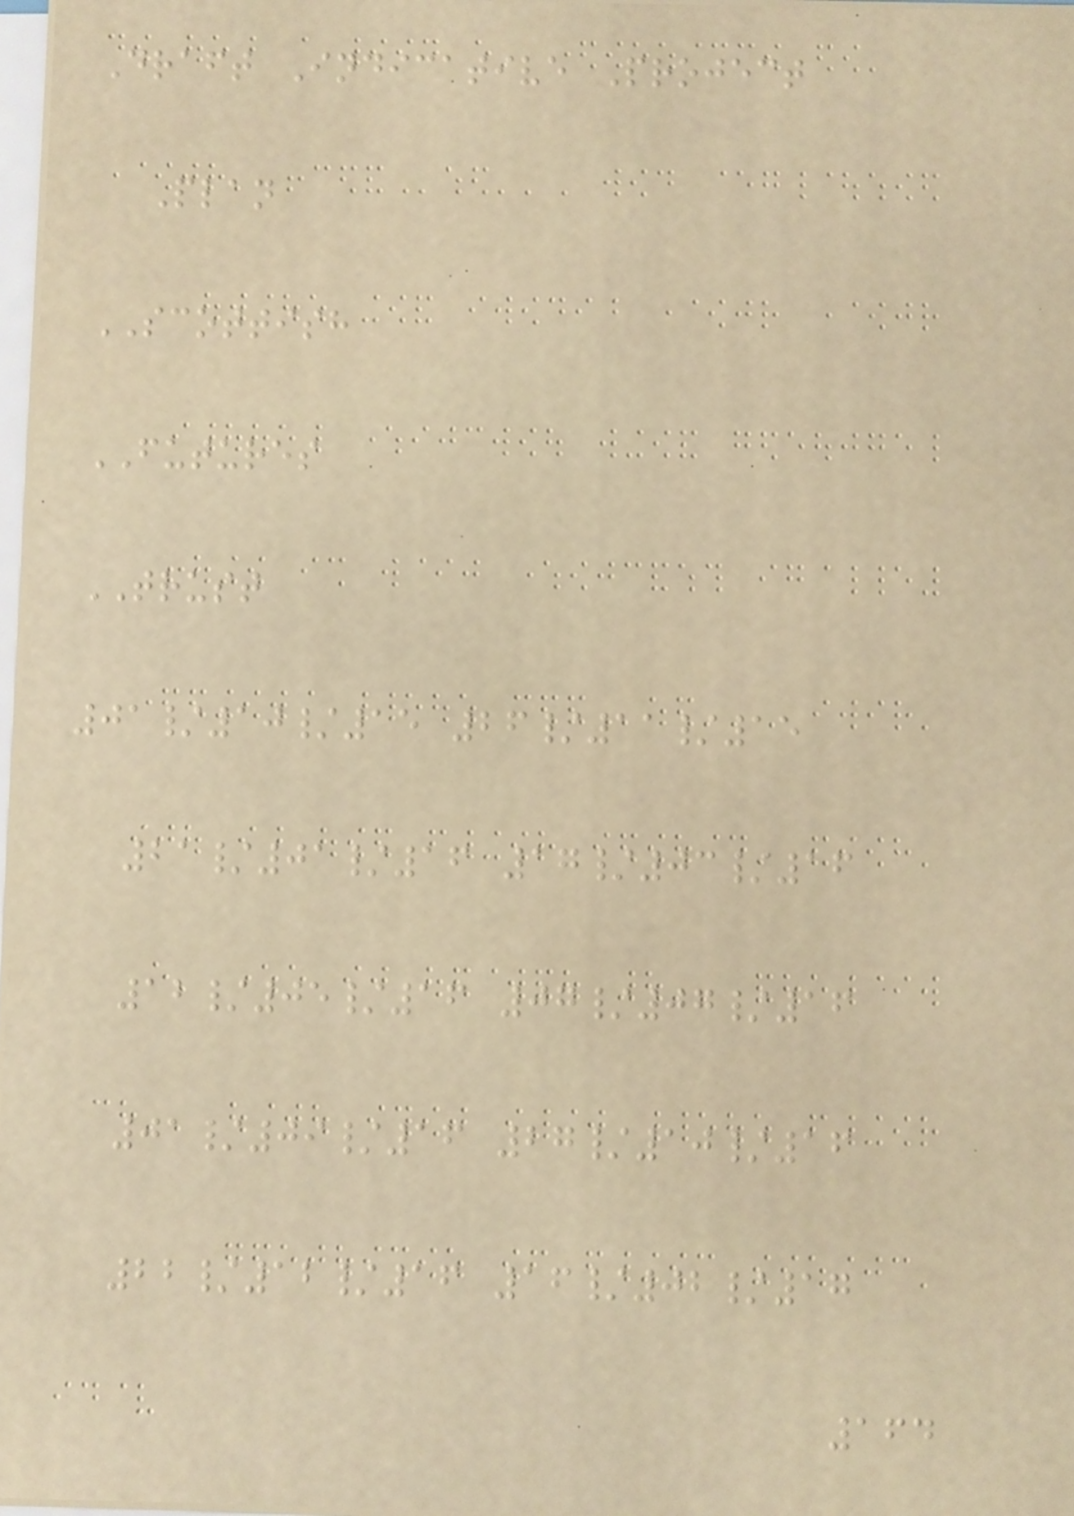Draft Indicative Project
Plan
SCOTTISH
FUTURES
TRUST
01/10/15 26/11/15
21/01/16 17/03/16
12/05/16 07/07/16
01/09/16 27/10/16
22/12/16 16/02/17
164
